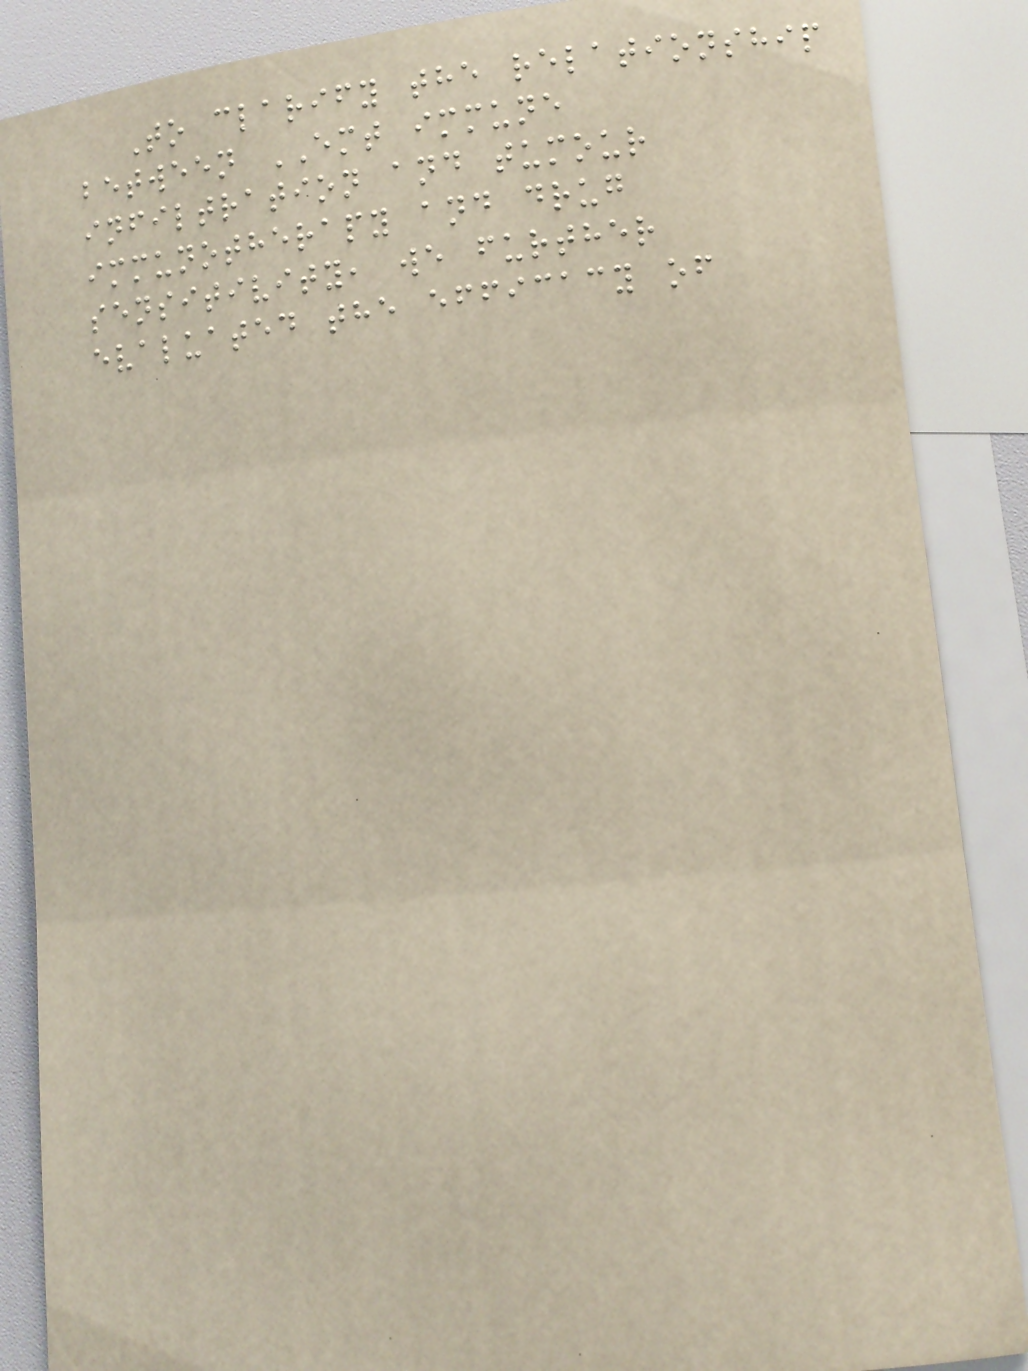To clarify the relationship
between EMT immune
infiltration and tumour
immunotherapy and drug
sensitivity, we further
evaluated the efficacy of
